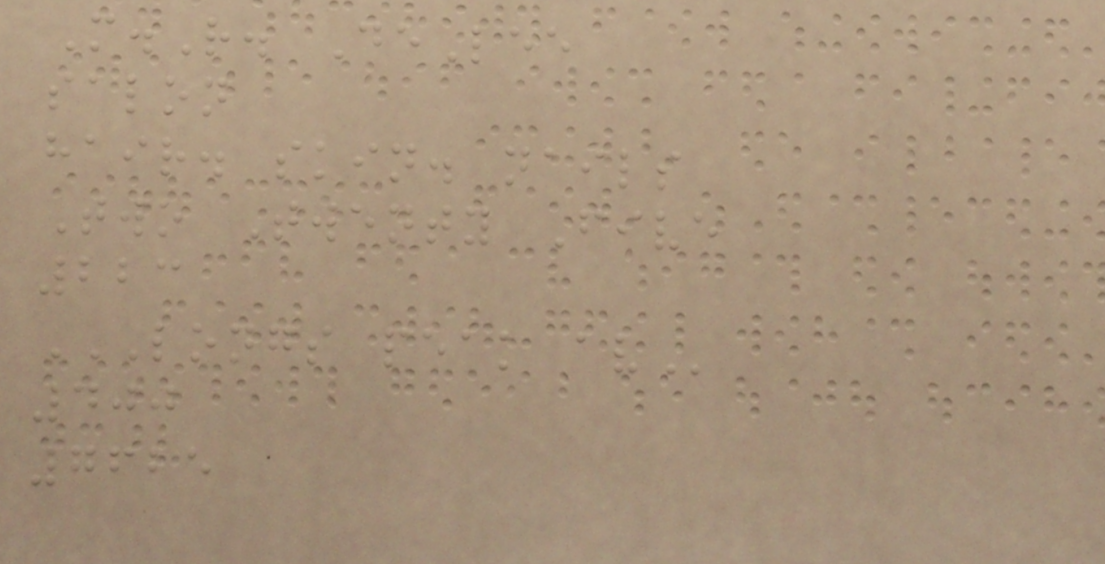M.R. DeLee
salon
hair. skin. nails
Two Twenty Five
223
LONGS PEAK AV
400
7625
